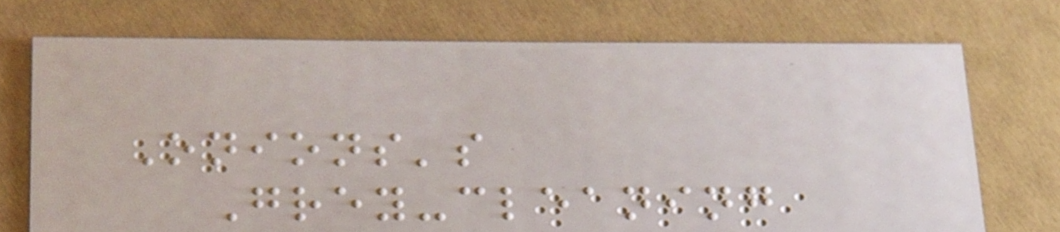Onions's
Grey-cleaning
